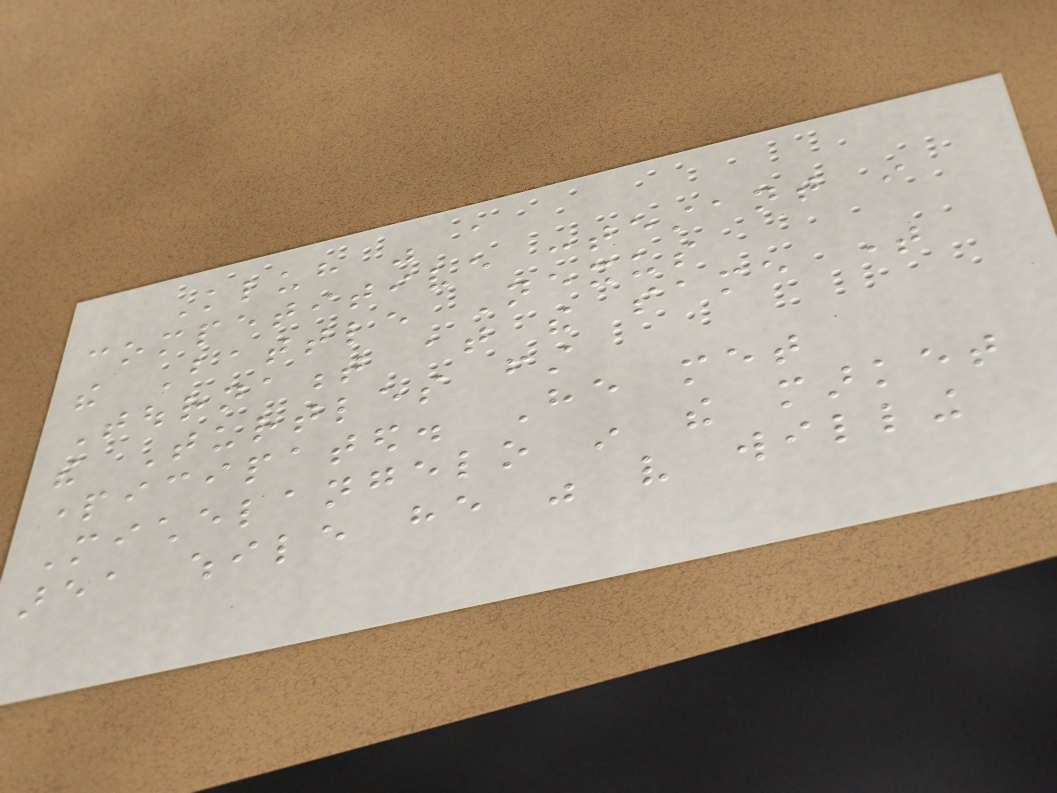Kluh was a
competitive contestant in
the Battle Nexus
Tournament at the same time
the Turtles first
participated. He met
Michelangelo in the market
area while he was very willing
